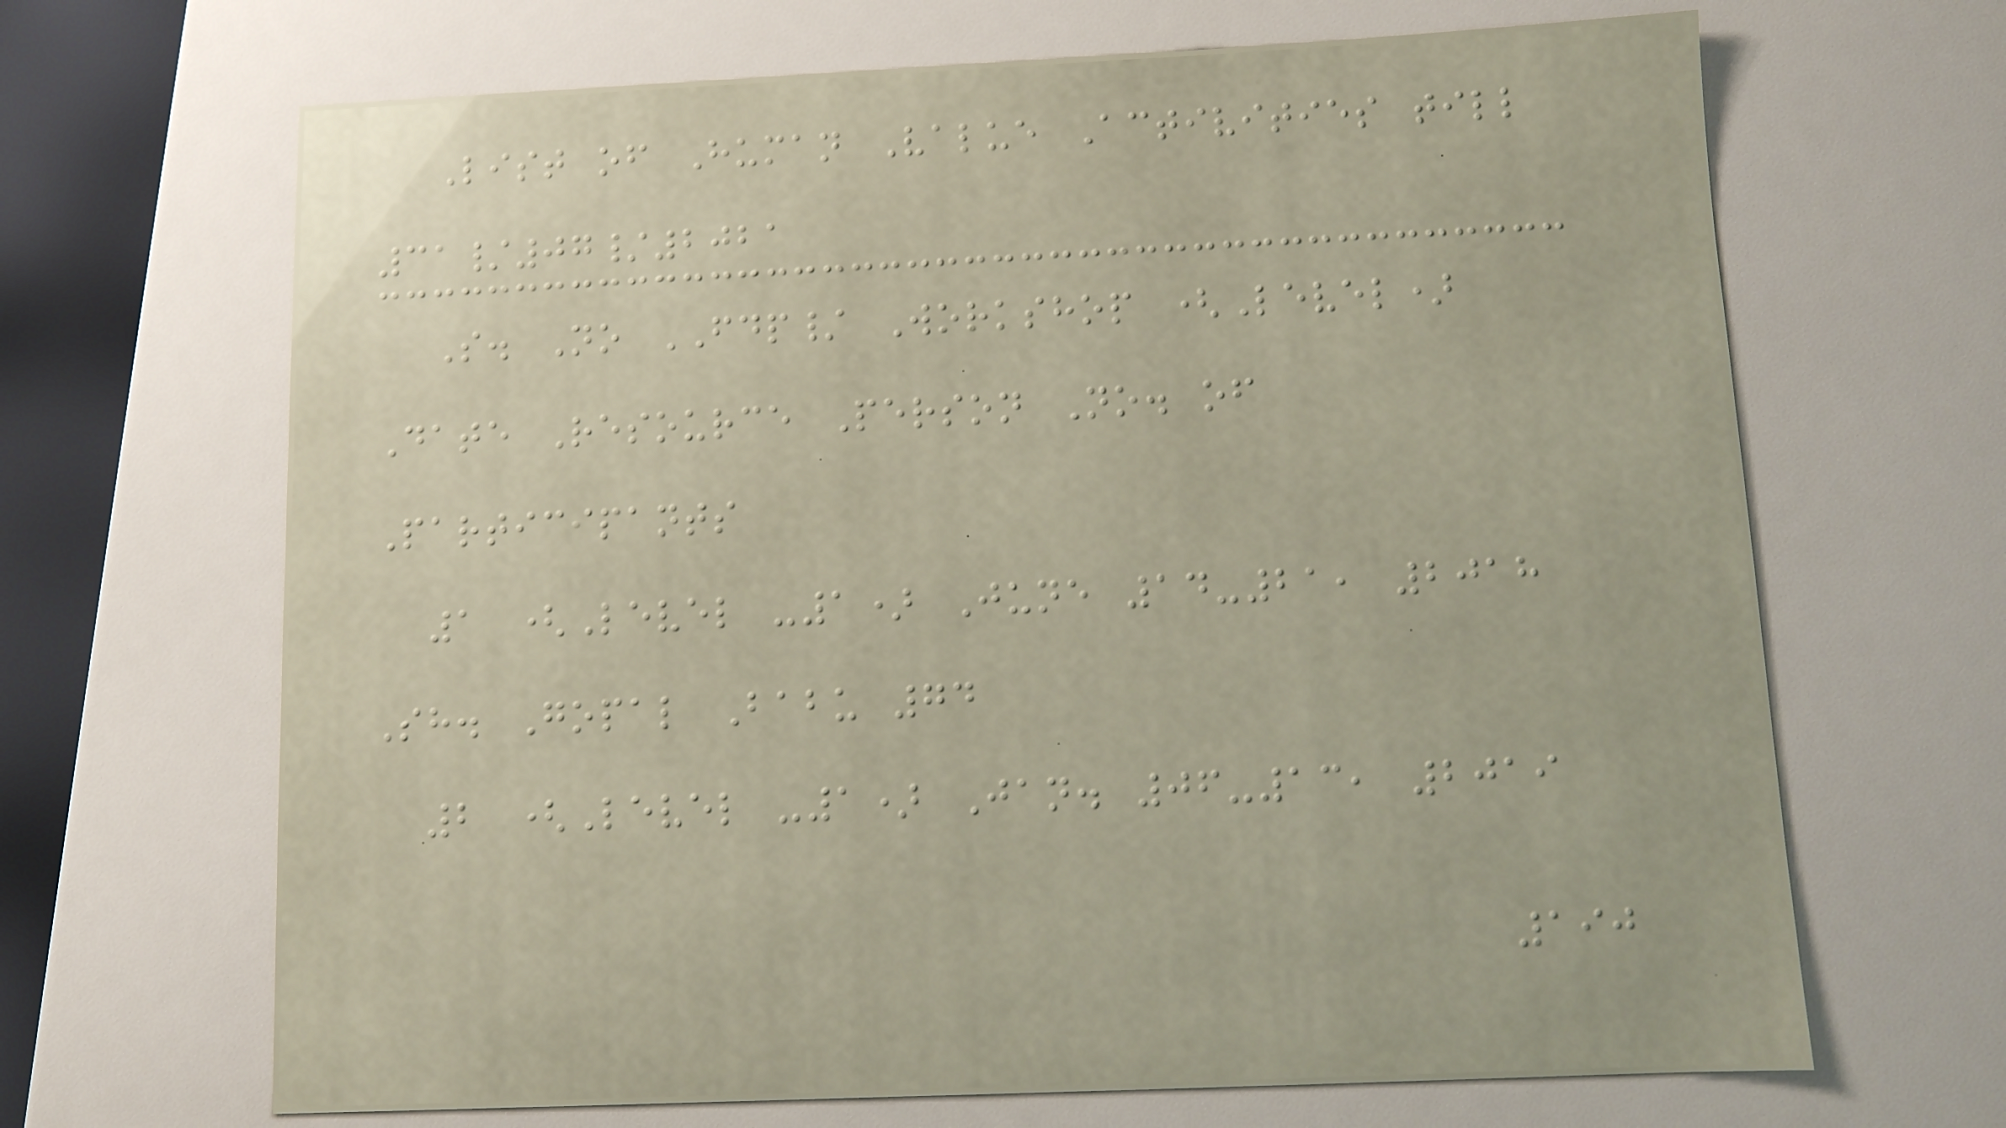List of Human Value Activities till
31/07/2021
S. No FDP/ Workshop (Level)
Date Resource Person No. of
Participants
1 (Level -1) June 14-21, 2018
Sh. Gopal Babu 74
2 (Level -1) Jan. 06-13, 2019
190
